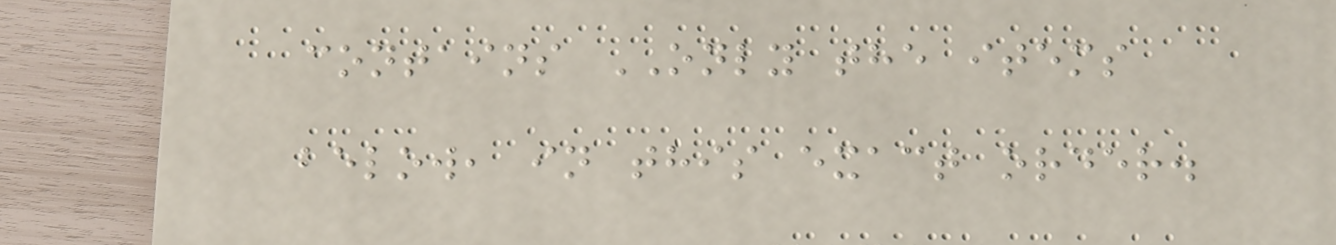contains ONLY the items
below, in this exact order.
